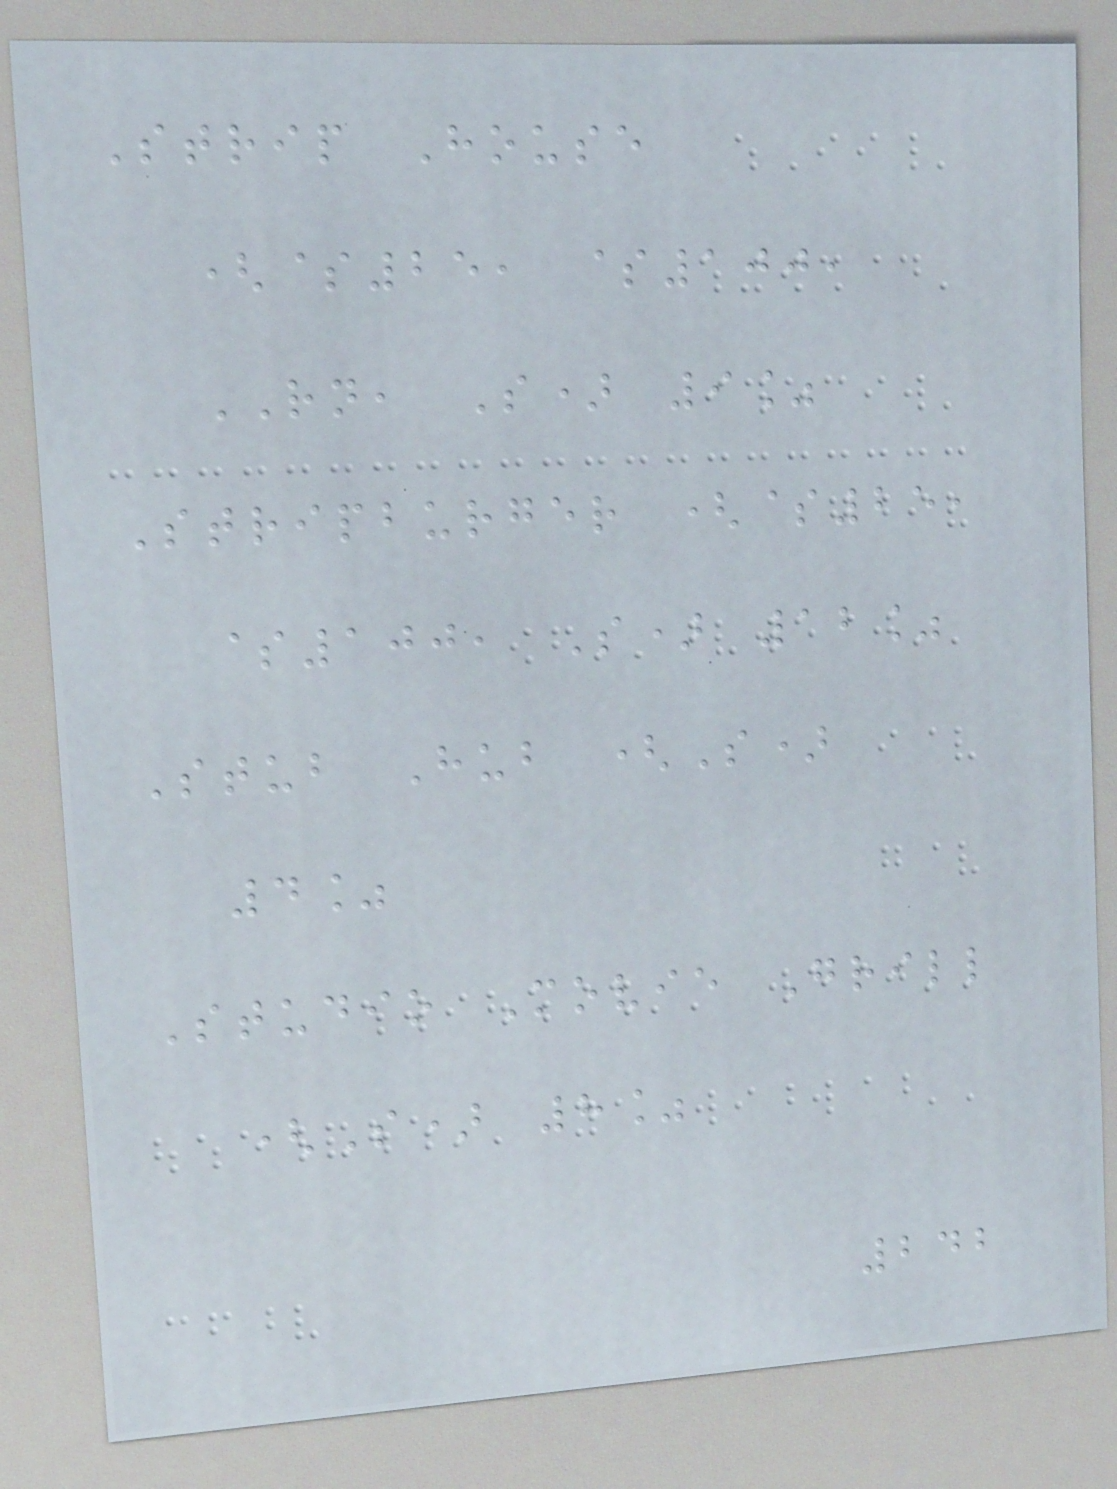Strip House
($25, $100,
RN, S) 9%
Stripburger ($25,
$100, S) 12%
Stub Hub (S)
4%
Studio Movie Grill
(S) 8%
242
